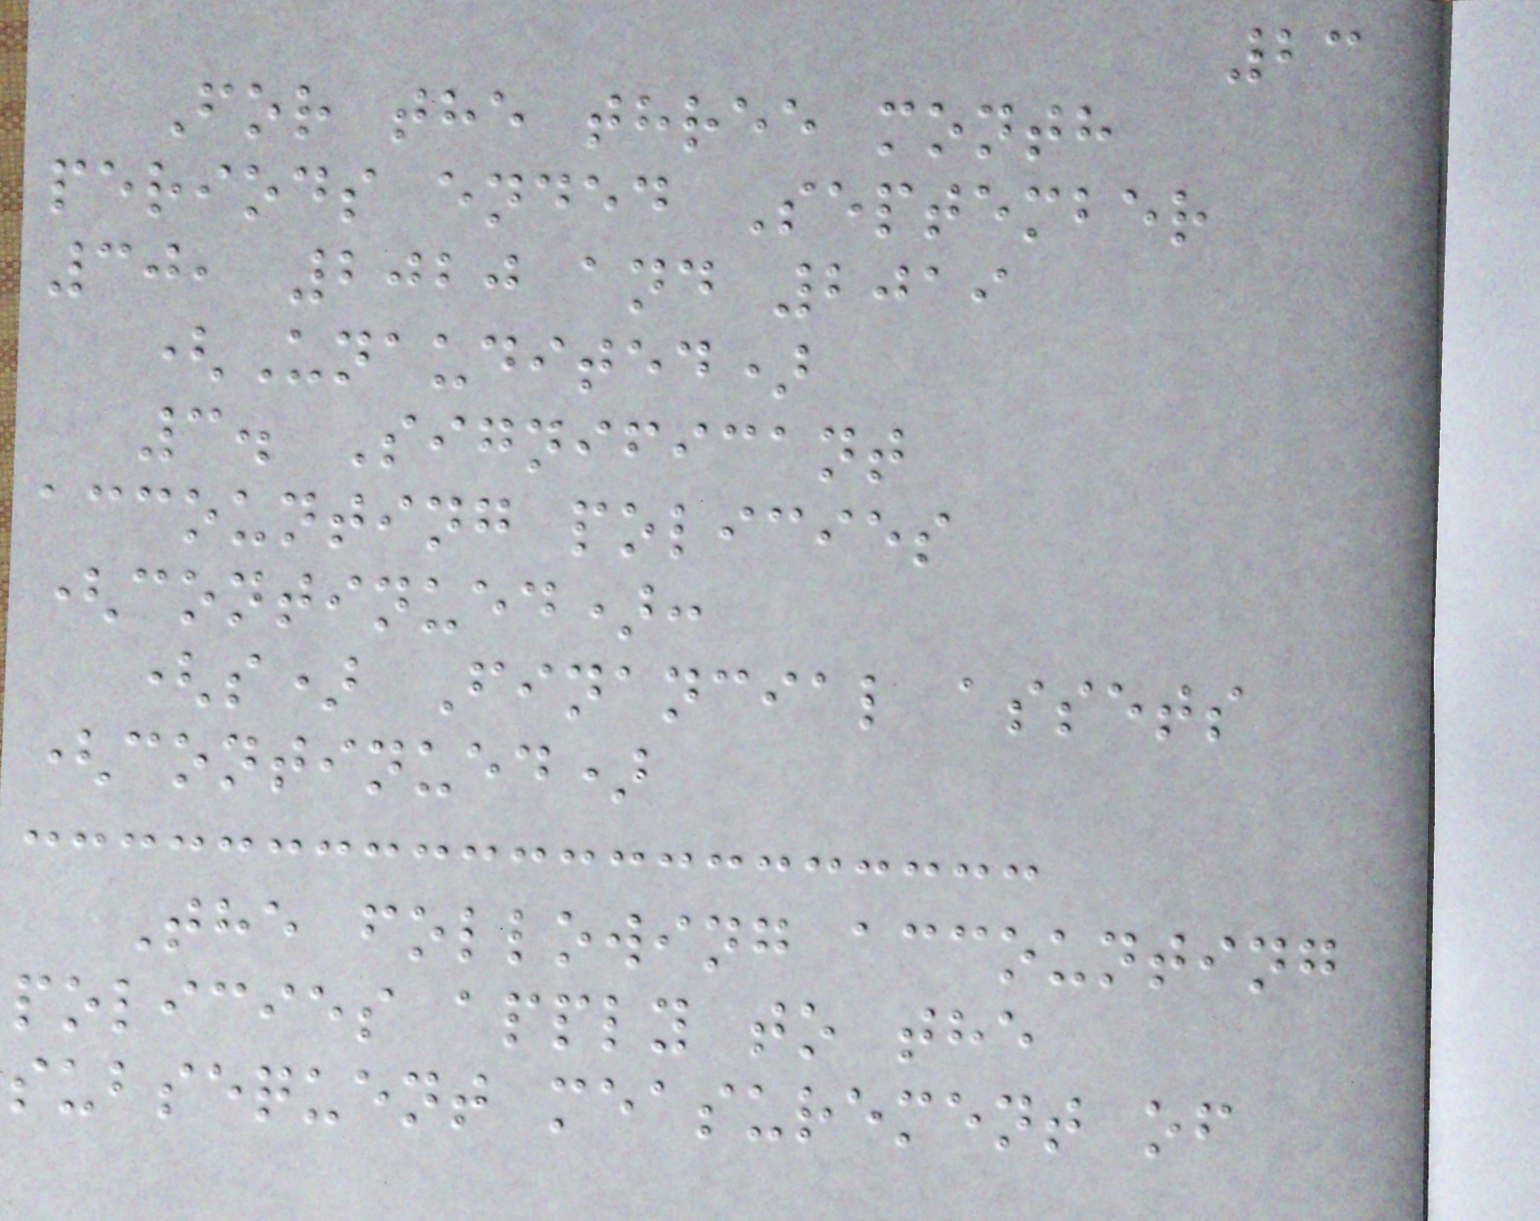23
For the three month
periods ended September
30, 2020 and 2019
(Unaudited)
3. Significant
accounting policies
(continued):
(s) Financial assets
(continued)
The following accounting
policies apply to the
subsequent measurement of
